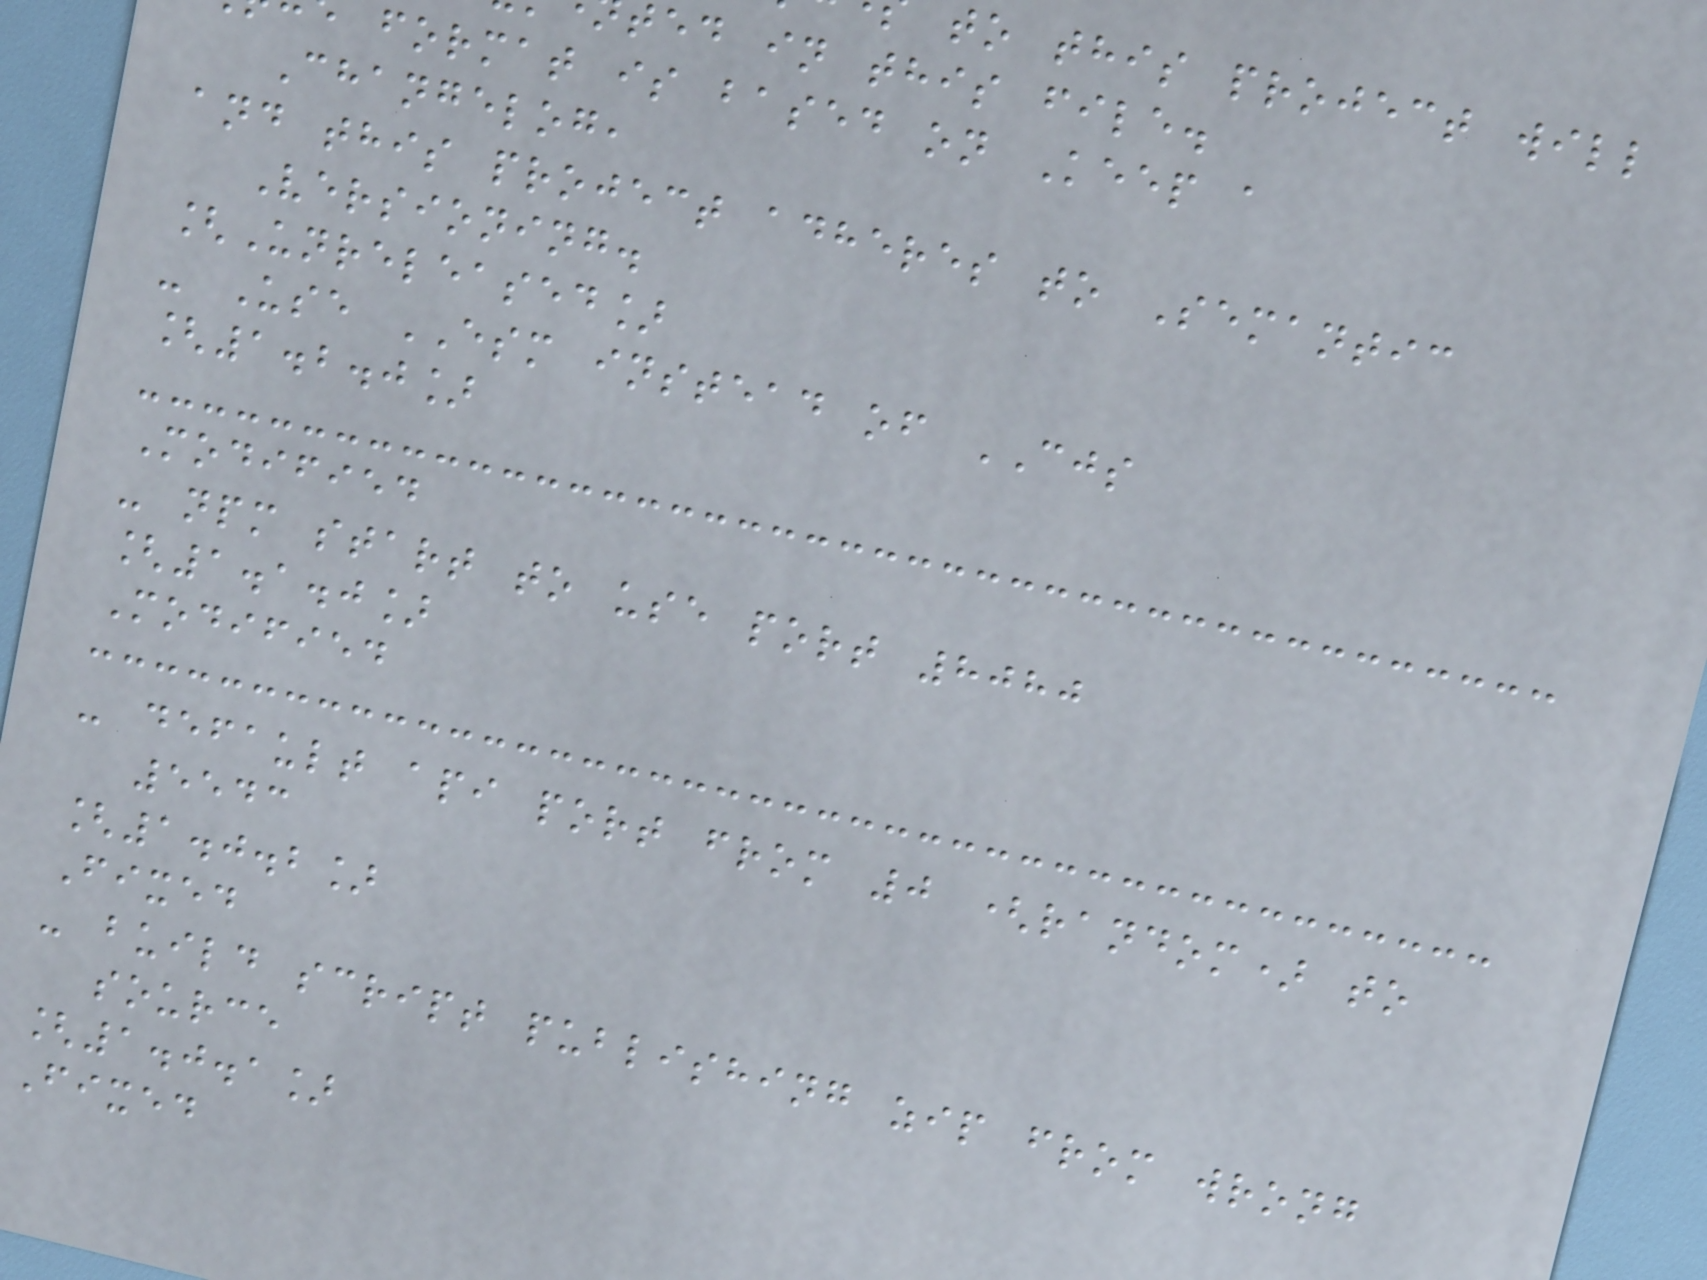to this project will
ed in this file.
format is based on Keep a
Changelog,
and this project adheres to Semantic
Versioning.
[Unreleased]
- Use ESM instead of CJS
[1.2.0]
Modified
- npm start to use port 8080
[1.1.0]
Modified
- default api port from 0 (random) to
5543
[1.0.2]
Fixed
- build script publishing zip from wrong
source
[1.0.1]
Fixed
